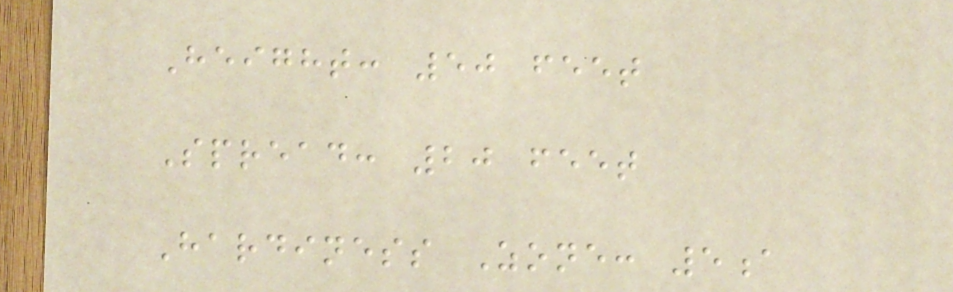Height: 50 feet
Spread: 20 feet
Hardiness Zone: 5a
